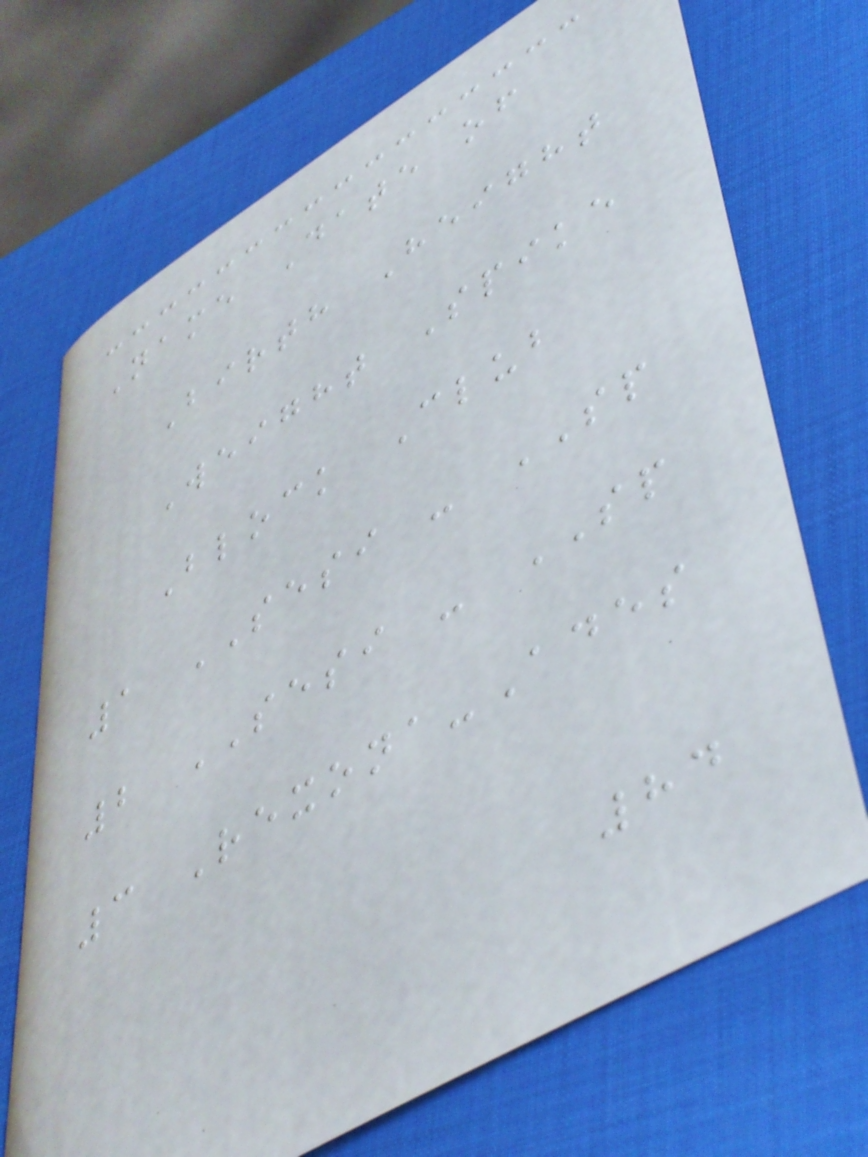Name Date of
Birth Height
Weight Spike
Block Club
1 SESI - SP
2 SESI - SP
3 Rexona-Ades
84
